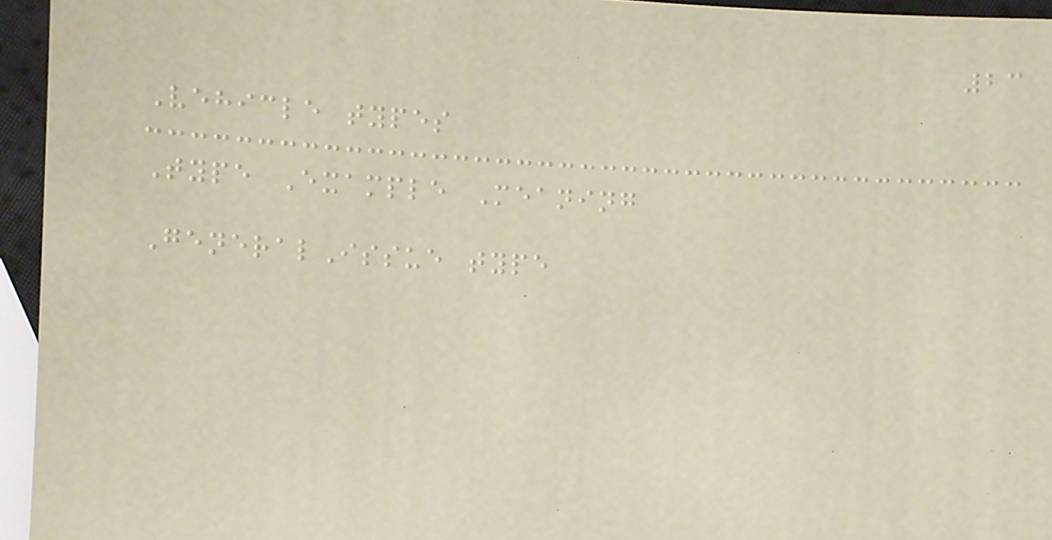23
Vehicle types
Type Example Meaning
GeneralIssue type
